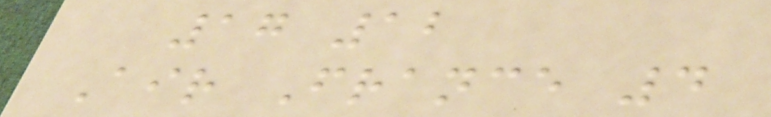17 12
Air France 4
